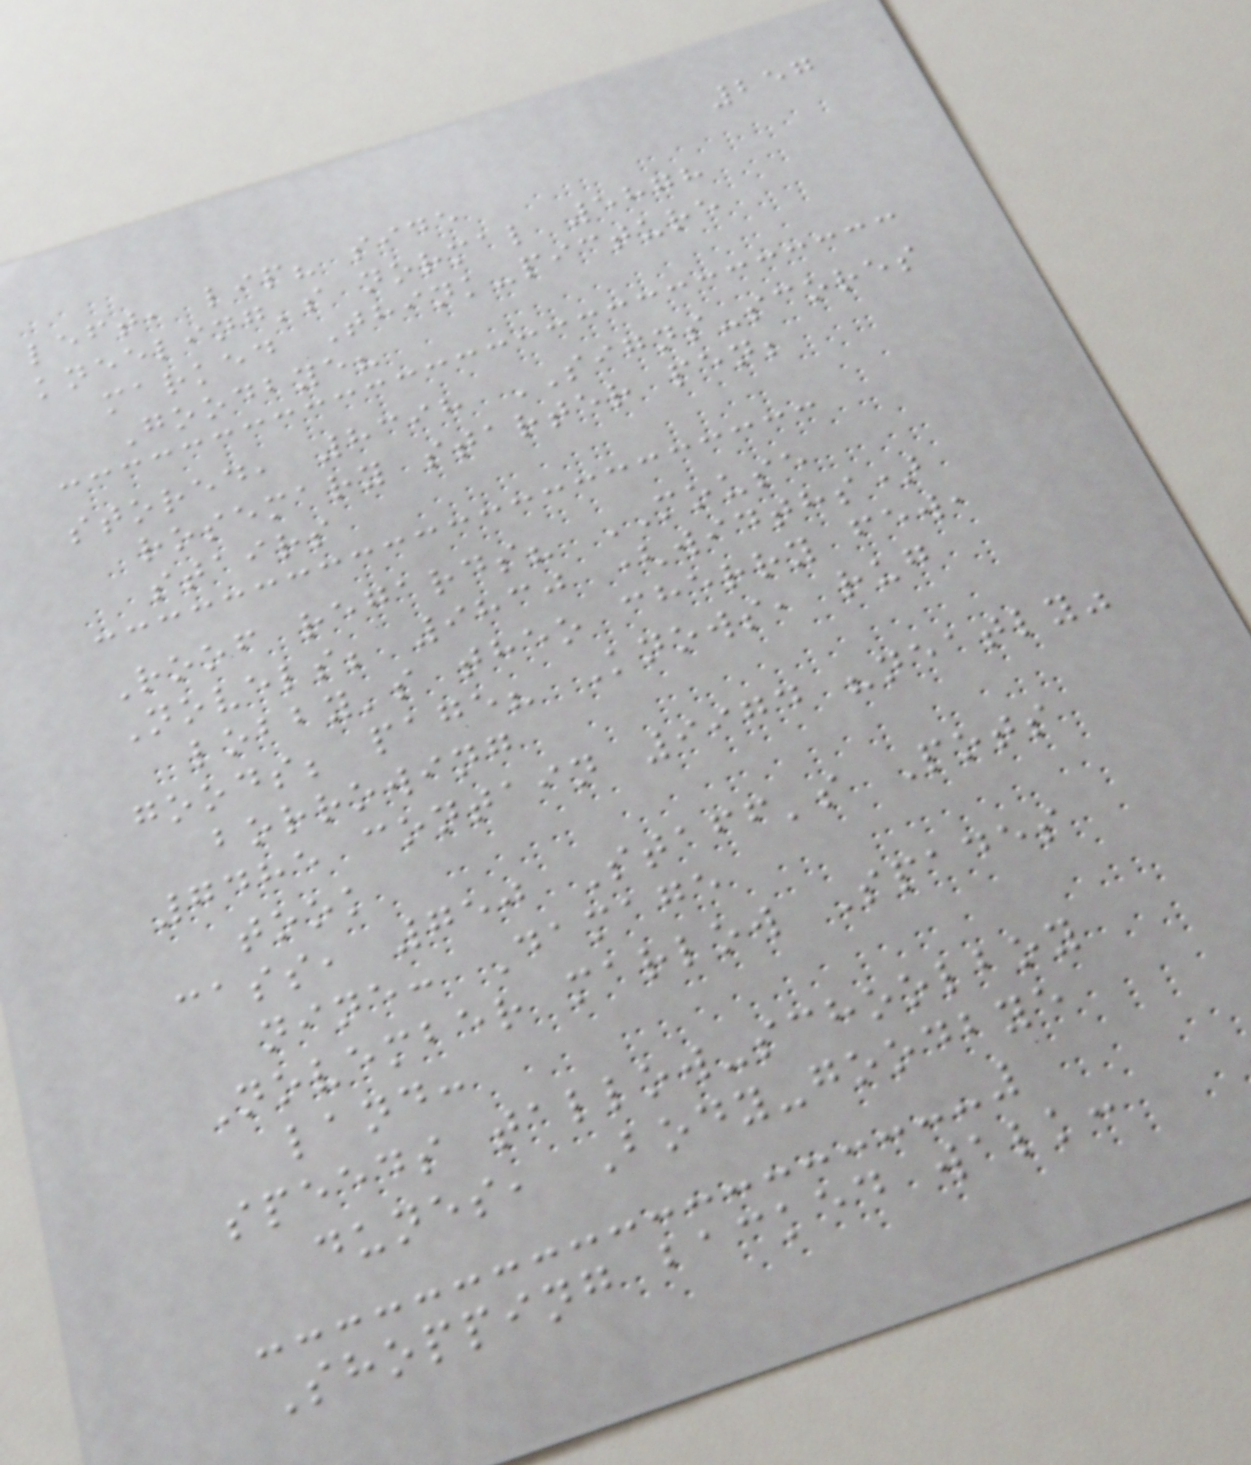257
left, lip? side
kneeling's normal 5878
marked Think-picture
Goodbye?
stored, 8398 SIGNS-scores
rosemary starter pen;
stairs
Roof regards? MOUSE
Novels; 9830 (widths)
lobby's theo cherry few,
goods; page? Knows, rug
borrowing
7485 contain 9974 "neatly"
took
cass, 750 Staff's Pots
nine: Damage
November marlow Spades
land:
speeds tallow-schoolboy
dunes, Body-goodbye
Shopping backed walk:
